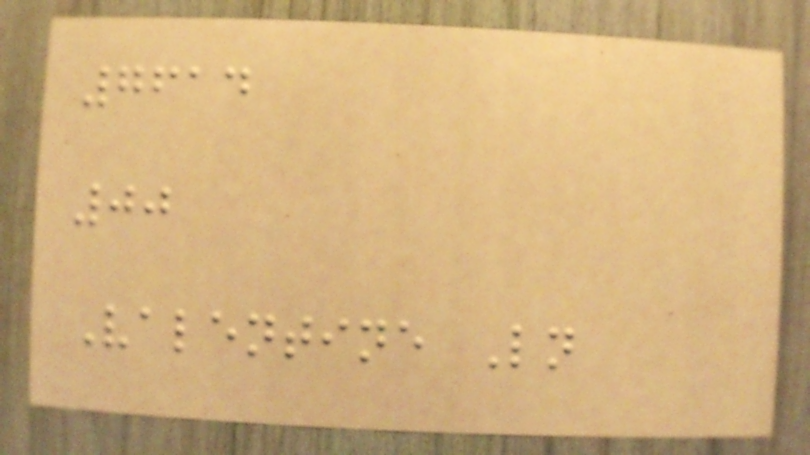7614
00
Valentine Ln
